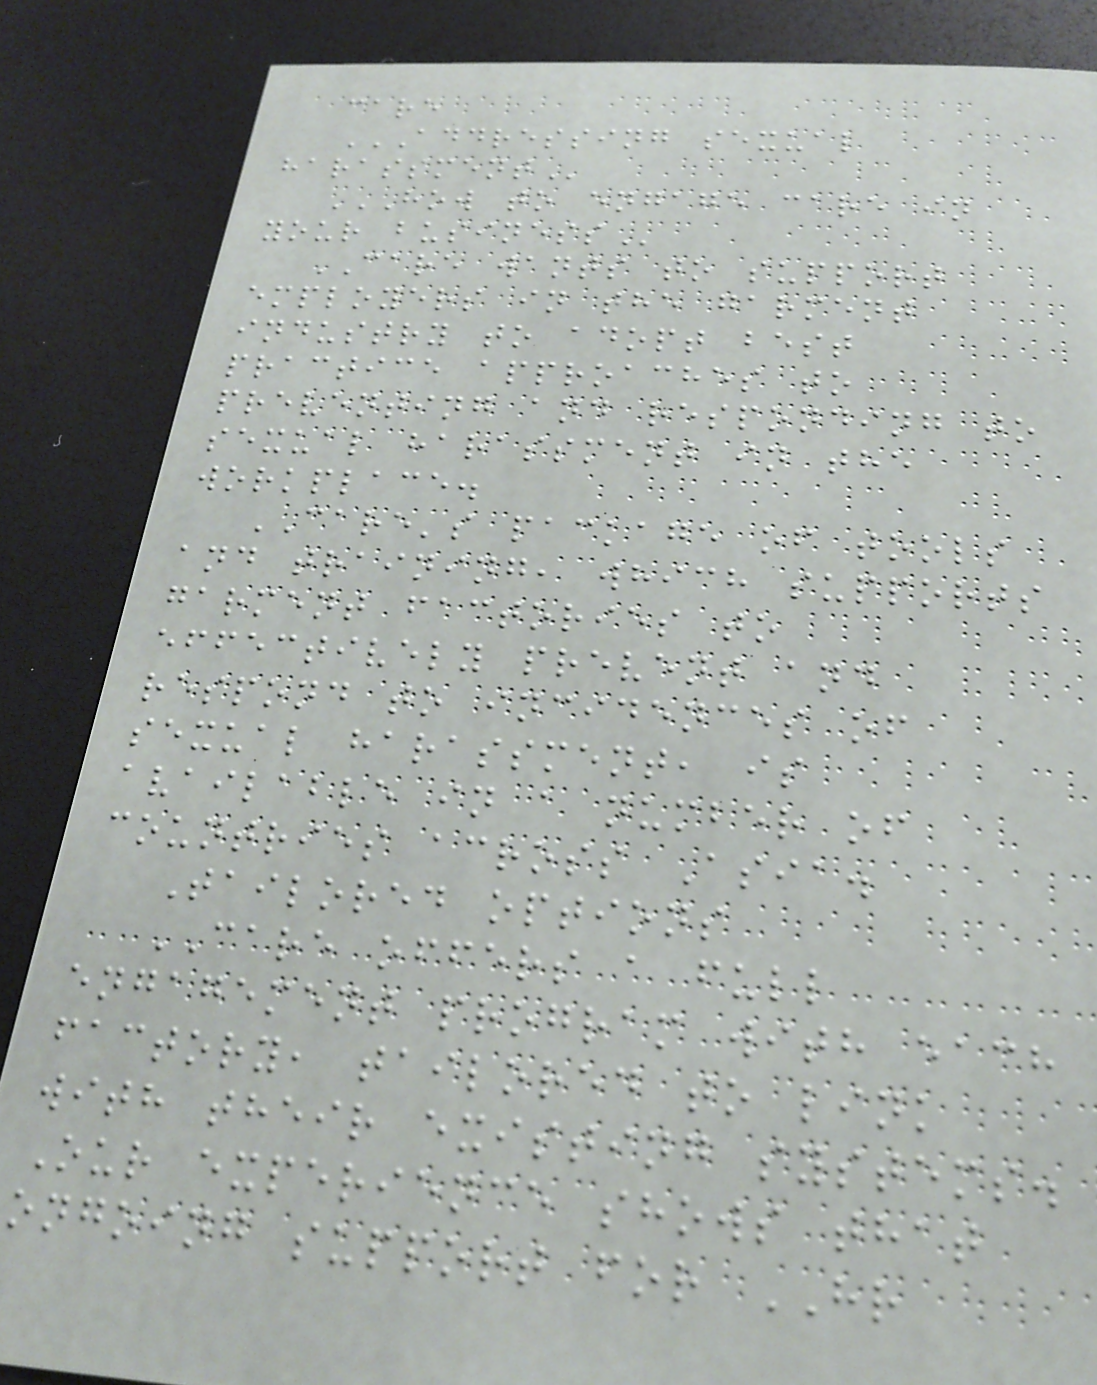care
ADDRESSING SEXUAL
HARASSMENT
HOW TO ENGAGE CARE IN
YOUR BUSINESS
CARE wants to support
employers in the garment
industry to adopt best
practice approaches to
preventing and responding to
sexual harassment in the
workplace.
CARE's package of tools
and training, which supports
garment factories to
effectively prevent and
respond to incidences of
sexual harassment, is
available in a number of
countries across Asia.
Tailored options
CARE offers a full
engagement program with each
factory, tailored to link
with their existing systems.
Our experience shows that
ongoing support for HR
